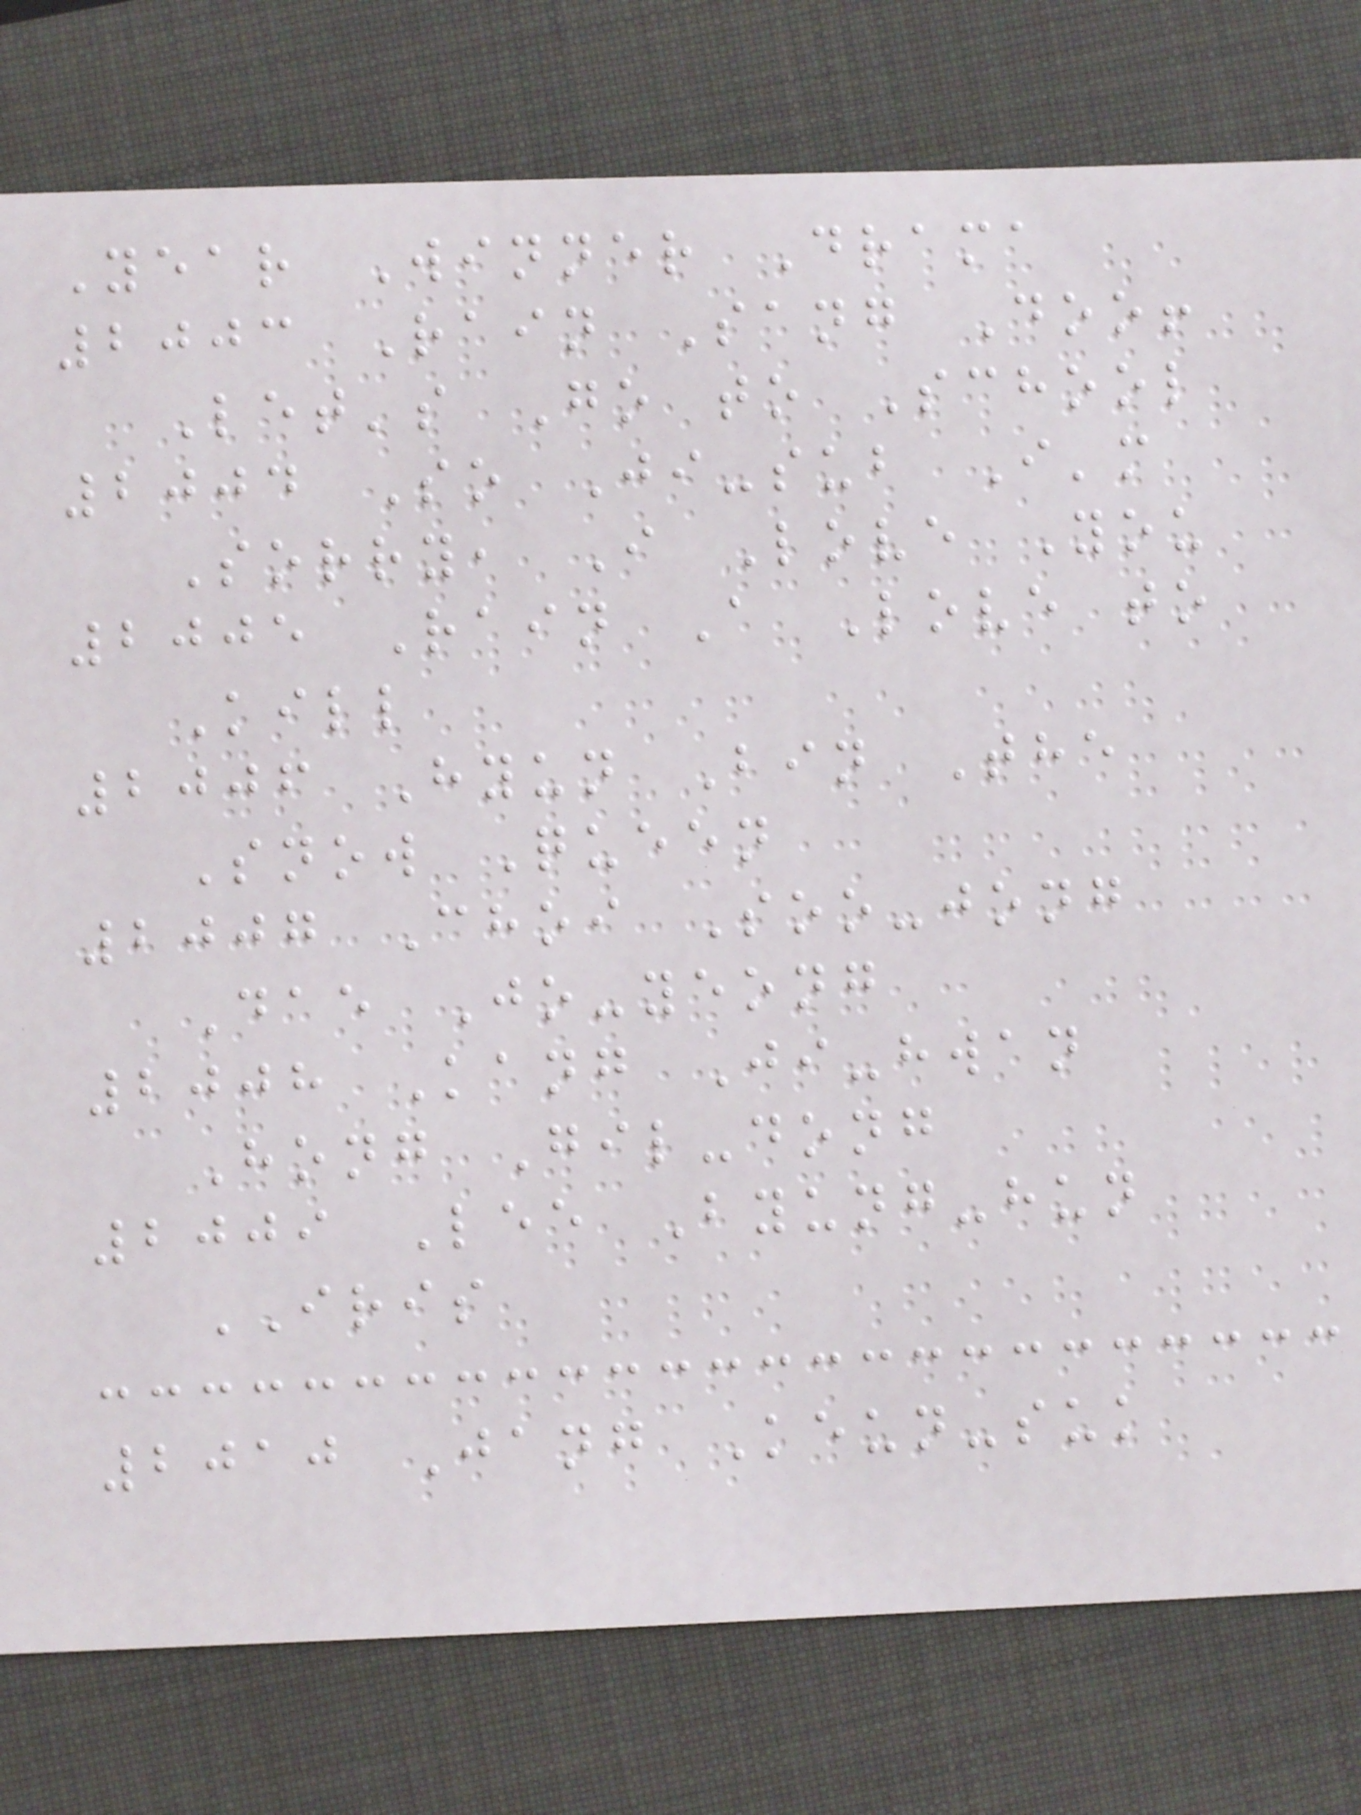Year Winner Drama
2003 Rain Sang Doo!
Let's Go to School
2004 So Ji-sub I'm
Sorry, I Love You
2005 Rain A Love to
Kill
2006 Hyun Bin The
Snow Queen
2007 Choi Soo-jong
Dae Jo-yeong
2008 Kang Ji-hwan
Hong Gil-dong
2009 Lee Byung-hun
IRIS
2010 Jang Keun-suk
